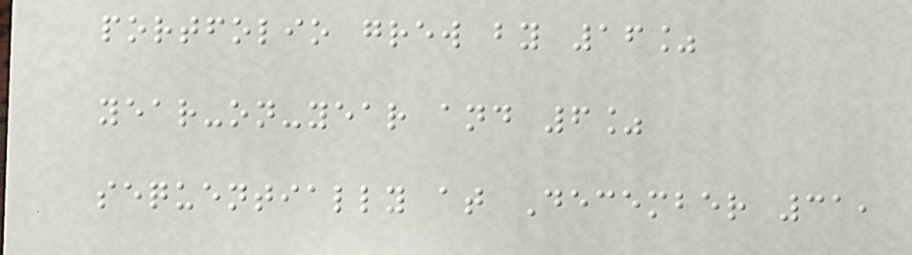portfolio grew by 16%
year-on-year and 6%
sequentially at December 31,
